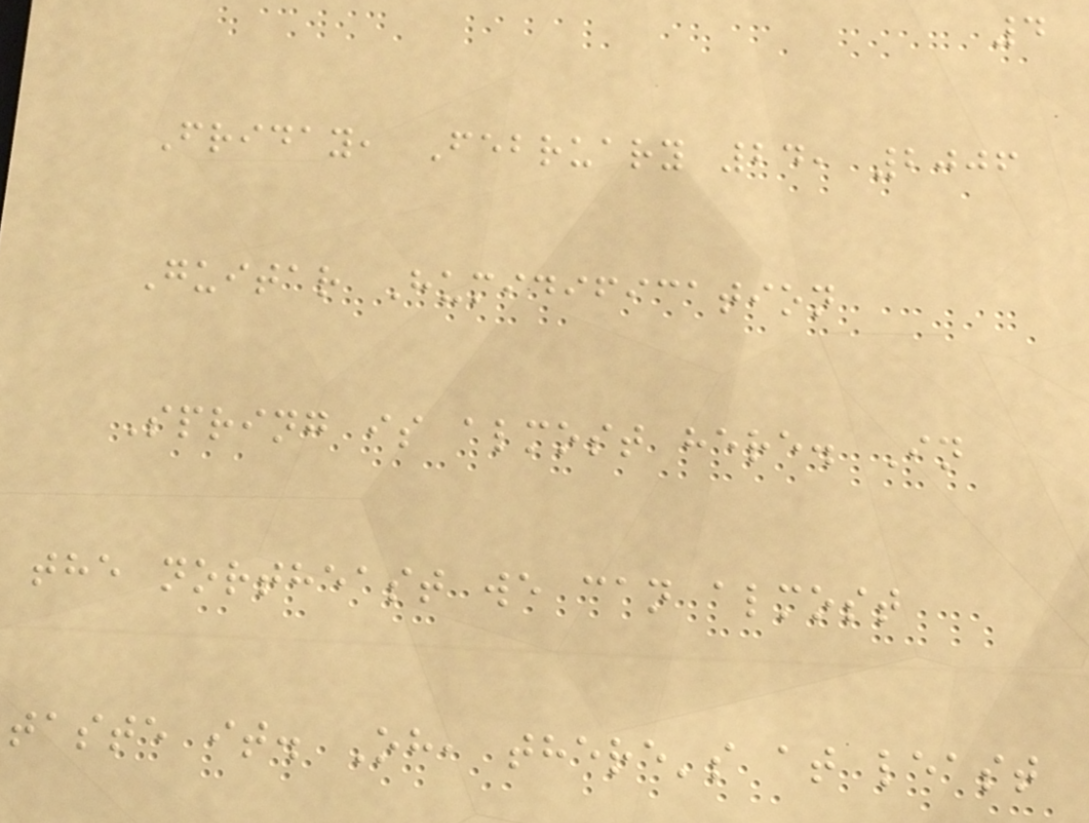4
Friday, February 24, 2006
Guitar Humidification
Spring is almost here. In
the northeast we can almost
taste it. Oh, there's at least
